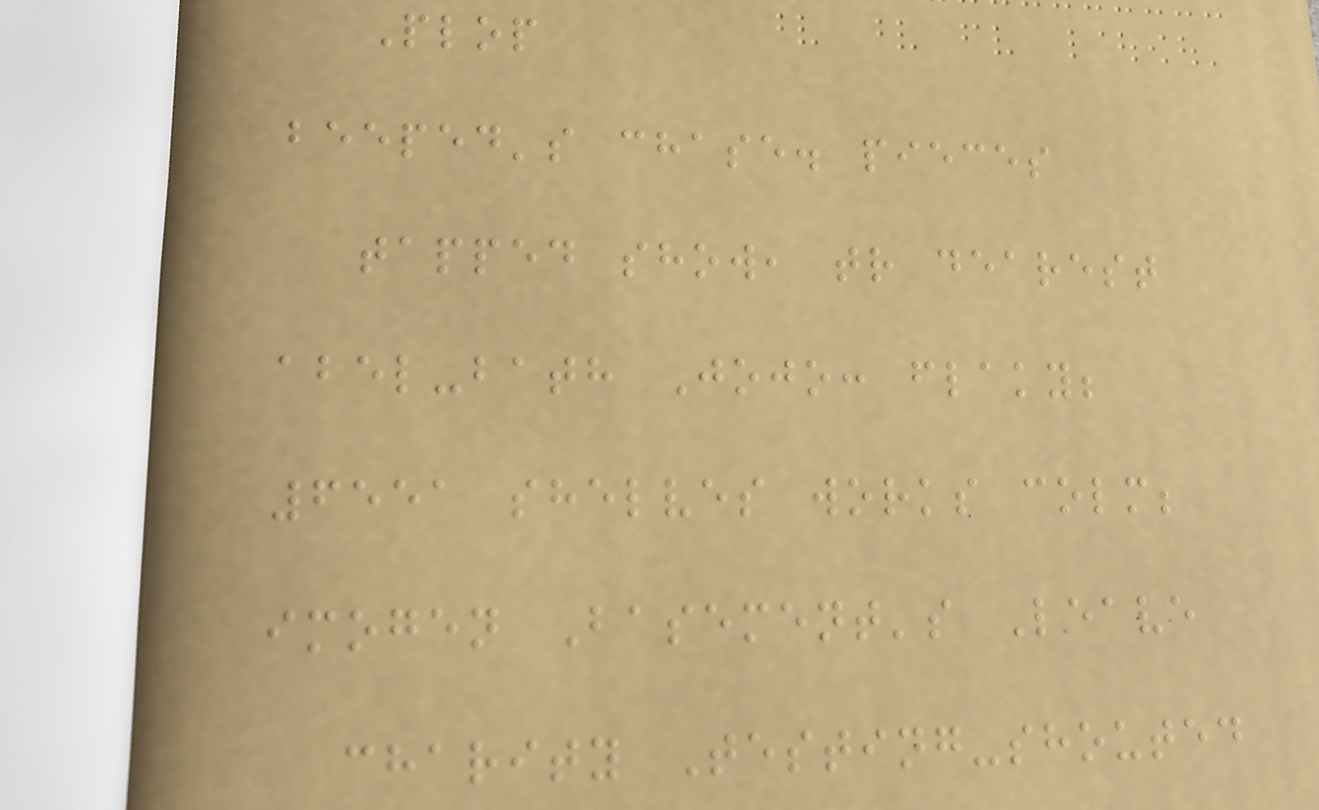Plop
beeped's chase. pieces
tapped show, tr dearest
abel-bath Jojo: flaky;
6551 shelves works colm;
imogen Basement's Leave
charity Testing-shouted
